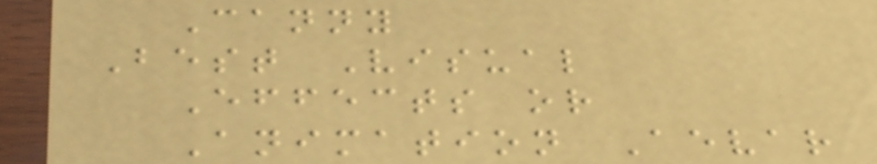Canny
Best Visual
Effects or
Animation Aevar
